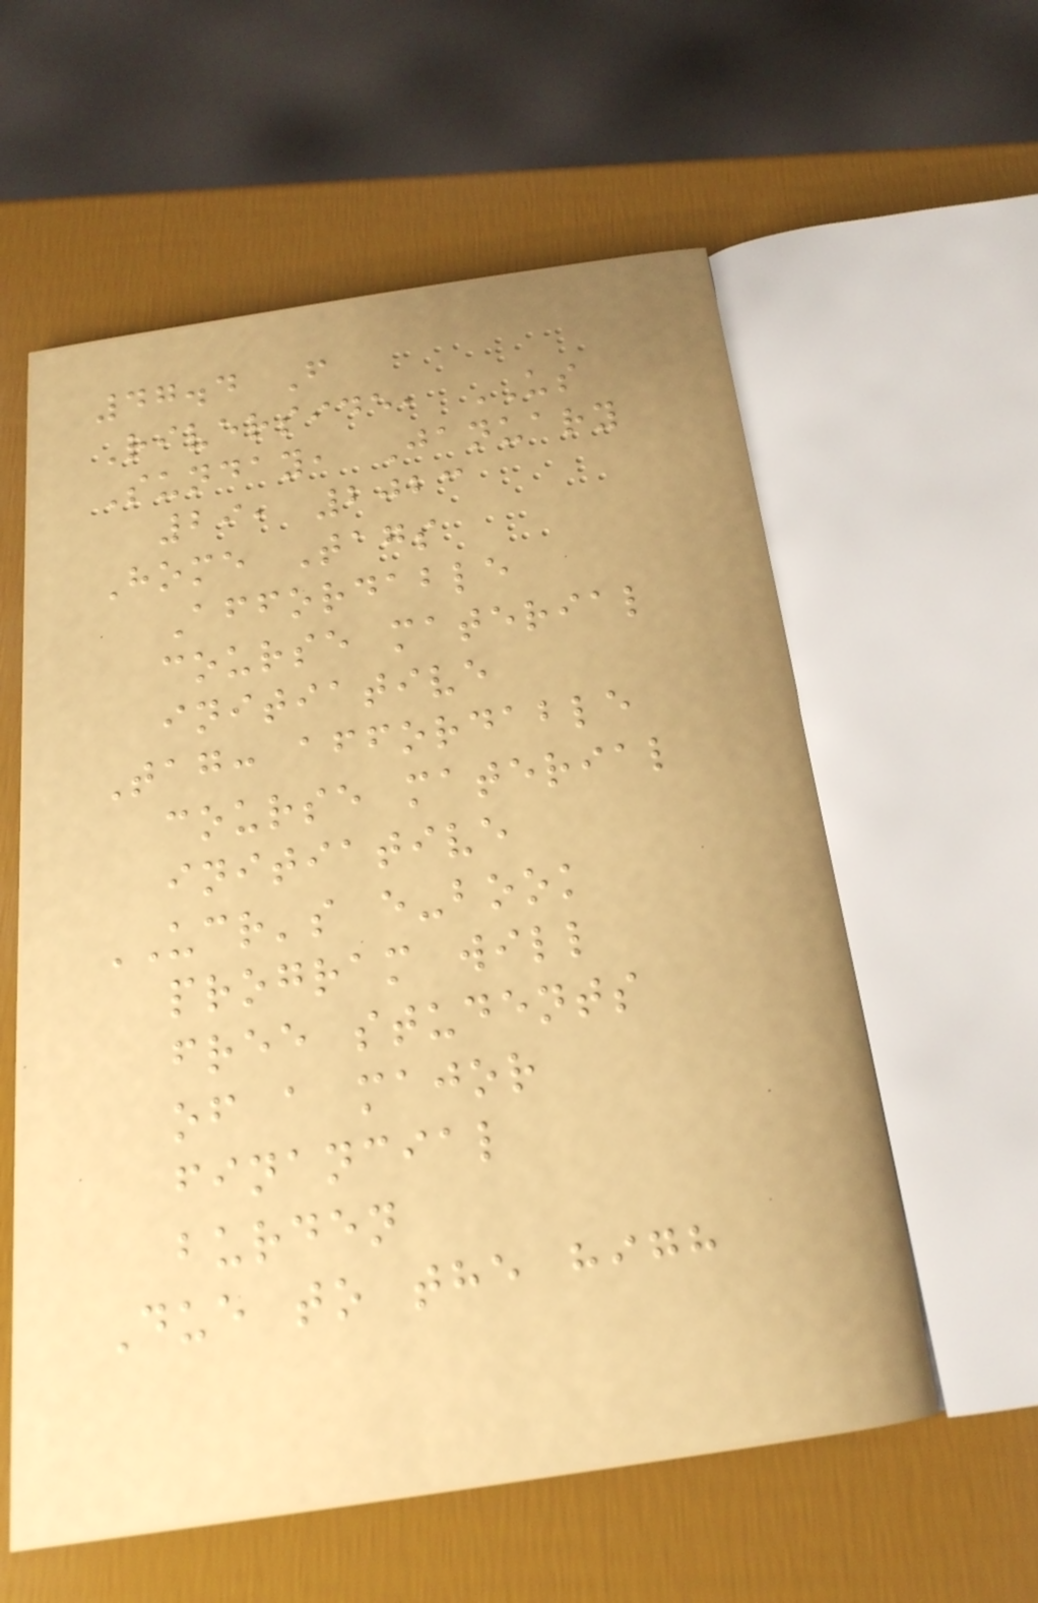47.4 F
Riverside, US
Sunday, January
29, 2023
Home Tags
Affordable
course material
initiative
Tag: affordable
course material
initiative
UCR's e-book
program will
free students
of a major
financial
burden
Due to the high
